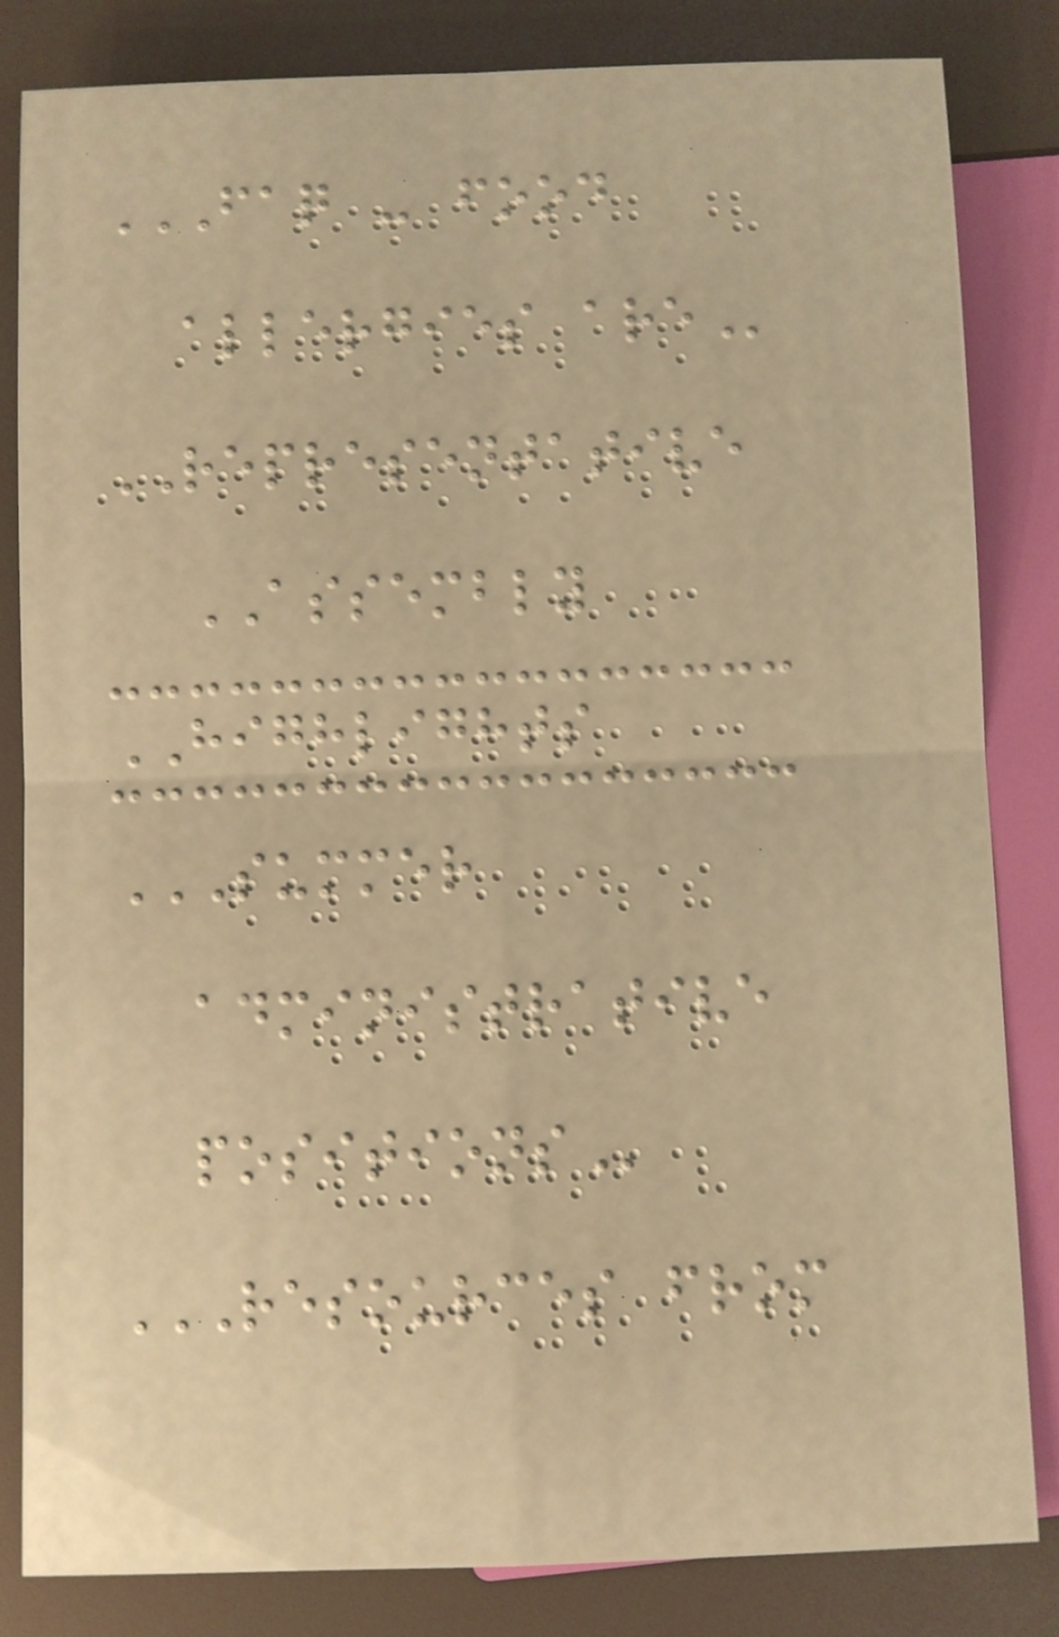FAQ - FOOD
ALLERGIES ARE
REPRESENTATIVE
ASSEMBLY
HIGHLIGHTS
SUMMER
ADMINISTRATIVE
POSITIONS
RESOURCES FROM
